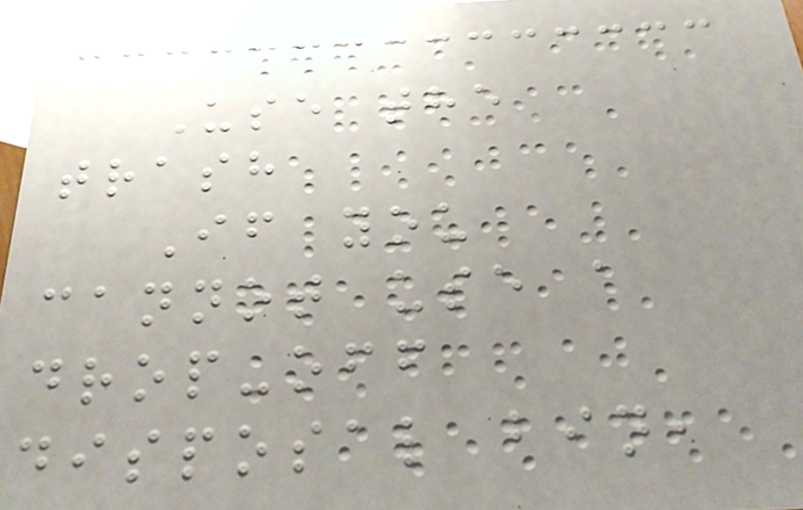Use the
trash
If you
cannot use a
drop-off
disposal bin,
